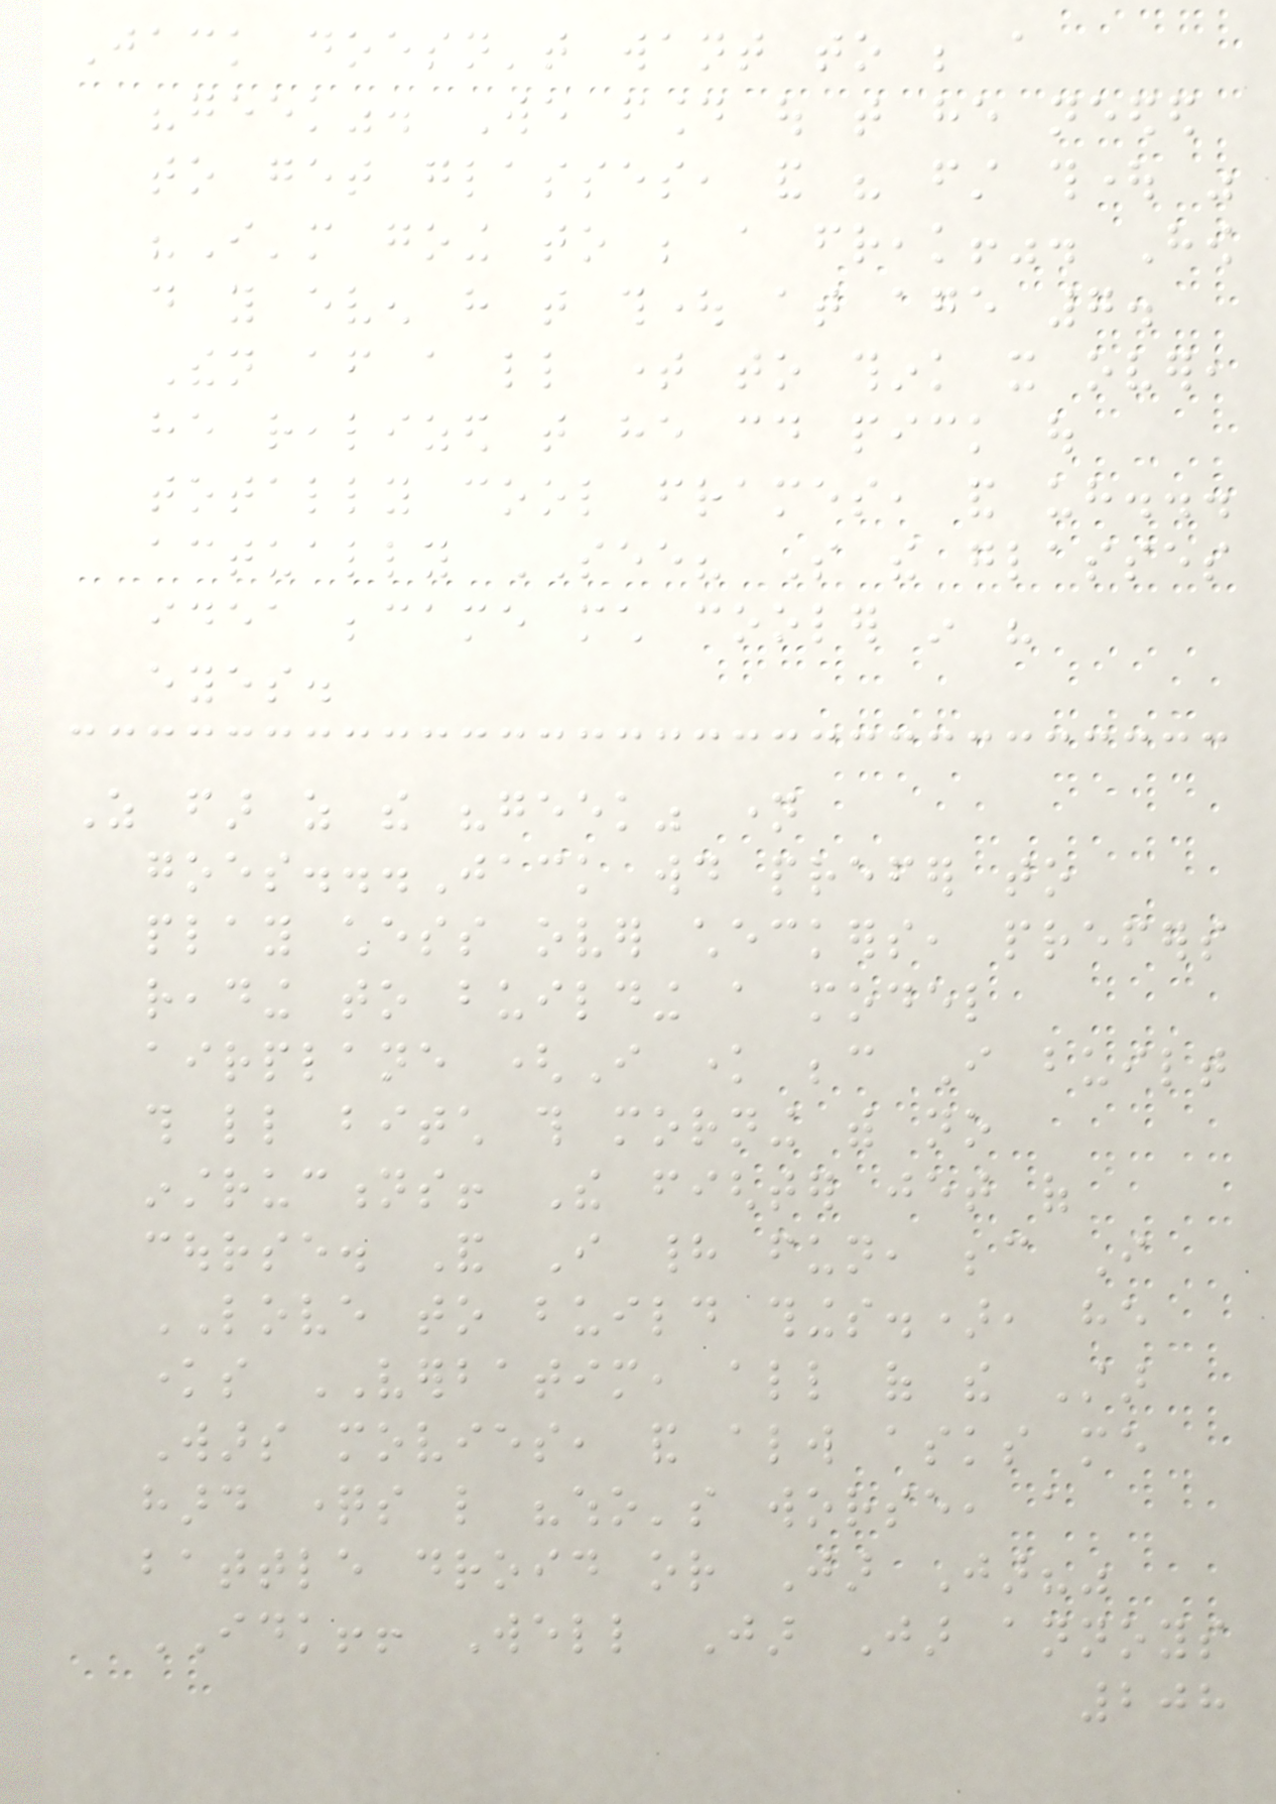Jack doesn't want to be a
"geek". We found out that he needed
to get glasses, and his first thought was
"I'm going to be a freak!". How
do you even have that thought at age 7.
Then after a little time to think it over,
he realized that he could pick out
totally cool frames, and uh...
actually SEE? So the glasses
idea became much cooler in his
eyes.
As far as the "geek" name
goes...Jack would prefer to
play chess over checkers, prefers
reading to building a model
airplane (I know because I built
this little bitch this morning with no
instructions! The fighter jet of
course. And I had fun, because I
LOVE to build things.), he
knows VERBATIM, all of the Star
Wars movies, and always asks me
hard questions like "who's worse, a
battle droid or Jar Jar?"
IDK!! Well Jar Jar annoys
208
